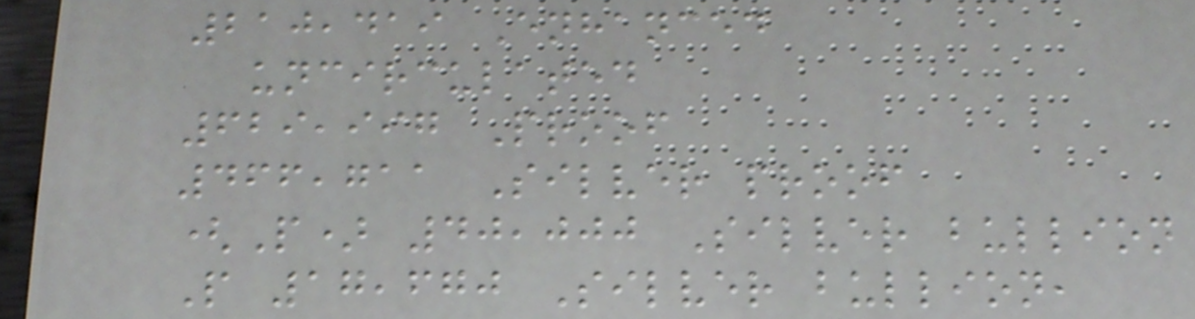210,419 Enhanced
uncirculated
629,997 Proof
466,711 Silver proof
(P) 40,000 Silver bullion
P 17,670 Silver bullion,
